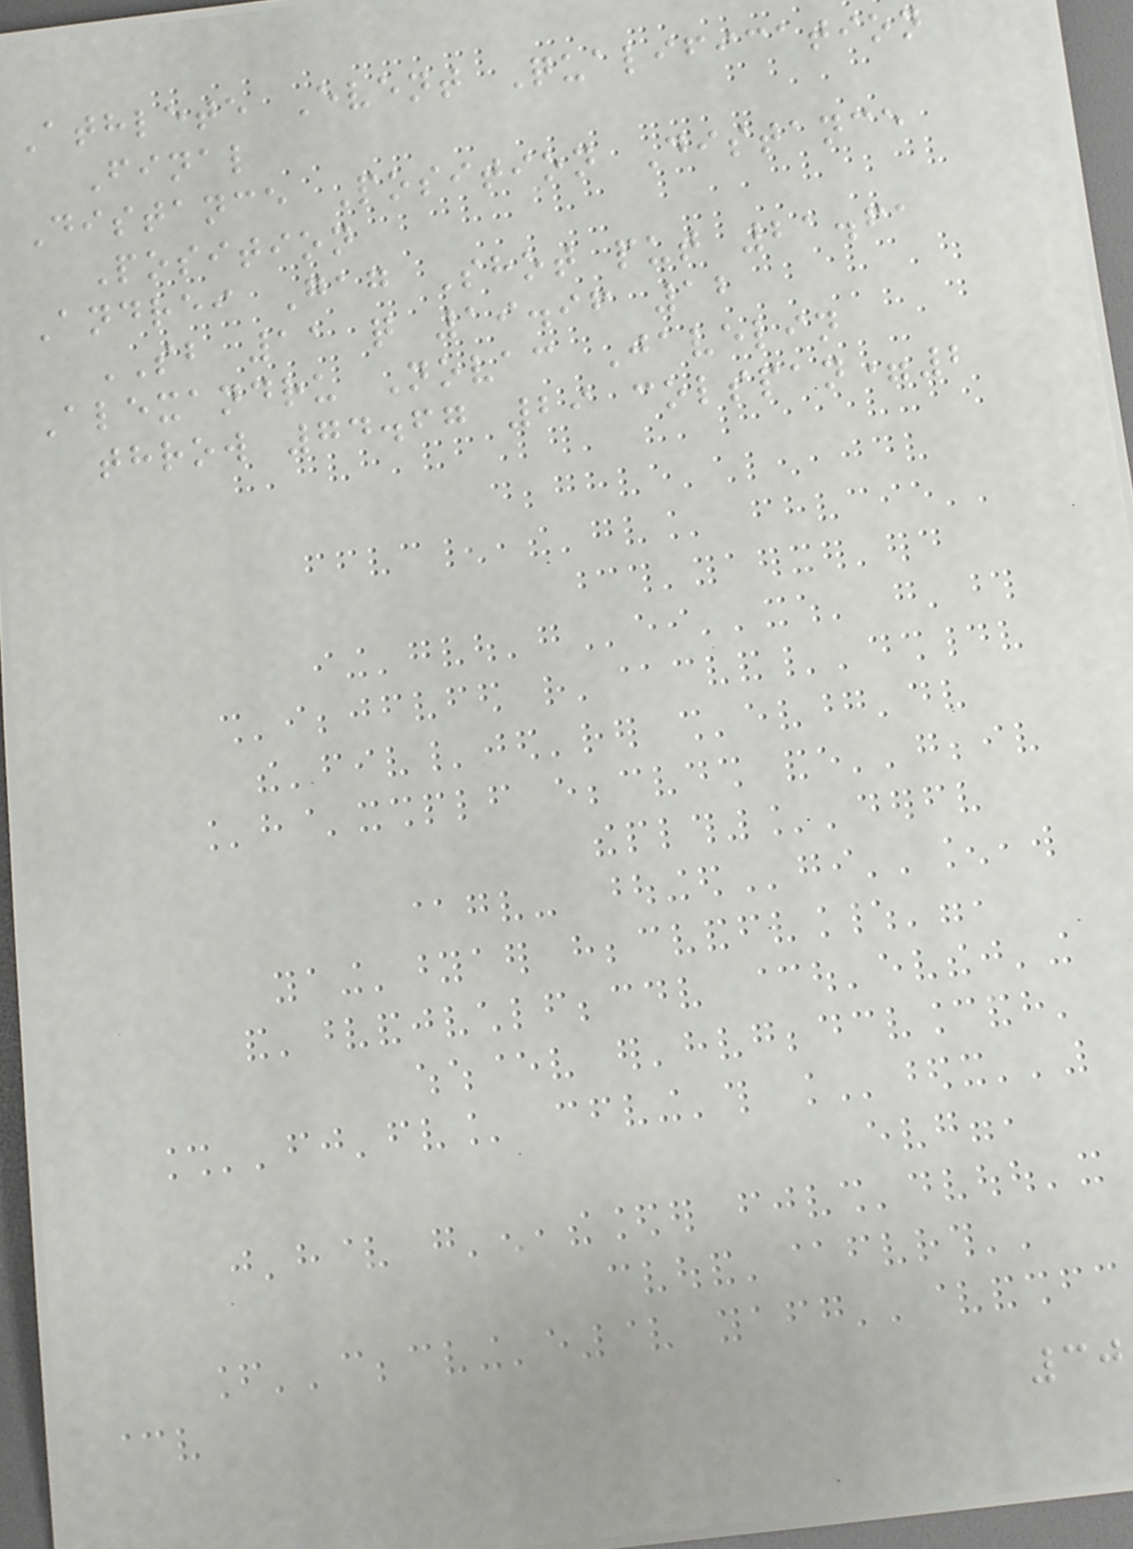Athlete Event Qualification
Final
Distance Position Distance
Position
Andrei Gag Shot put 21.61
SB 11 q 19.96 12
Alexandru Novac Javelin
throw 74.67 29 colspan=2
30
